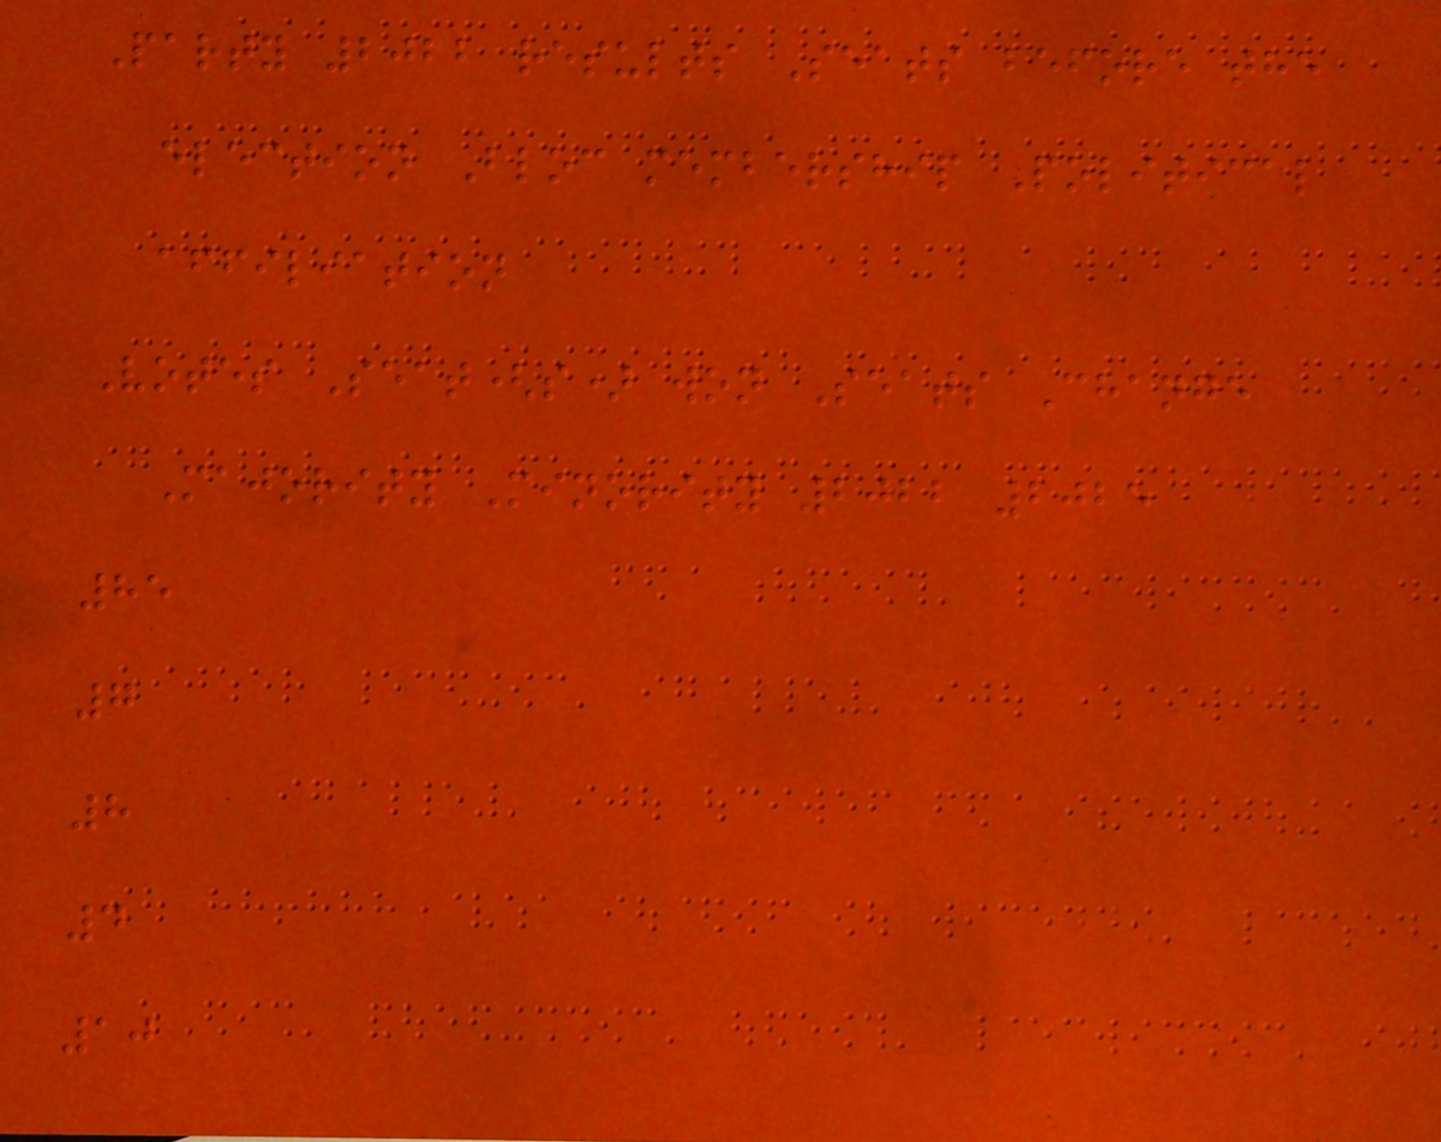Party 2022 results Seats before the
election Bloc membership Political
affiliation
Votes Seat(s) won Seats Change
Majority Minority 2022 2025
85
7
8
4
10
